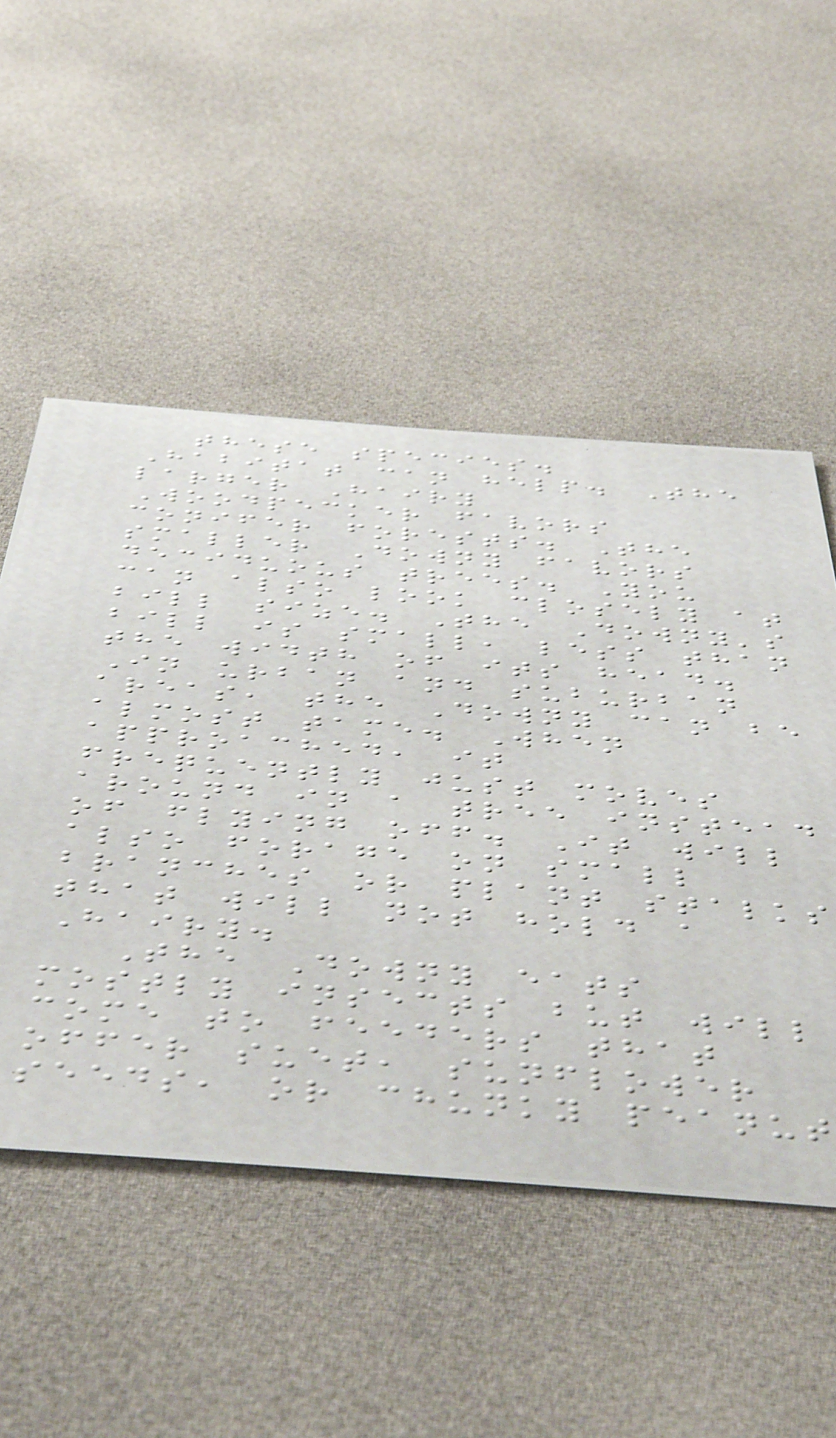these species.
Habitat can help. The
larger Hairy
Woodpecker favors
conifer forests. The
smaller Downy favors
deciduous trees. You
can also look closely at
bill size. The Downy's
bill is small, less than
the width of its head.
In urban and suburban
areas, the Downy can be
almost tame. When
approached, it
frequently just moves
around in a tree instead
of flying off. It will
also forage on small
branches or plant stalks
that will not hold a
Hairy.
The Downy eats
mostly insects but will
come to feeders that
offer suet, sunflower
seeds, or chunky peanut
